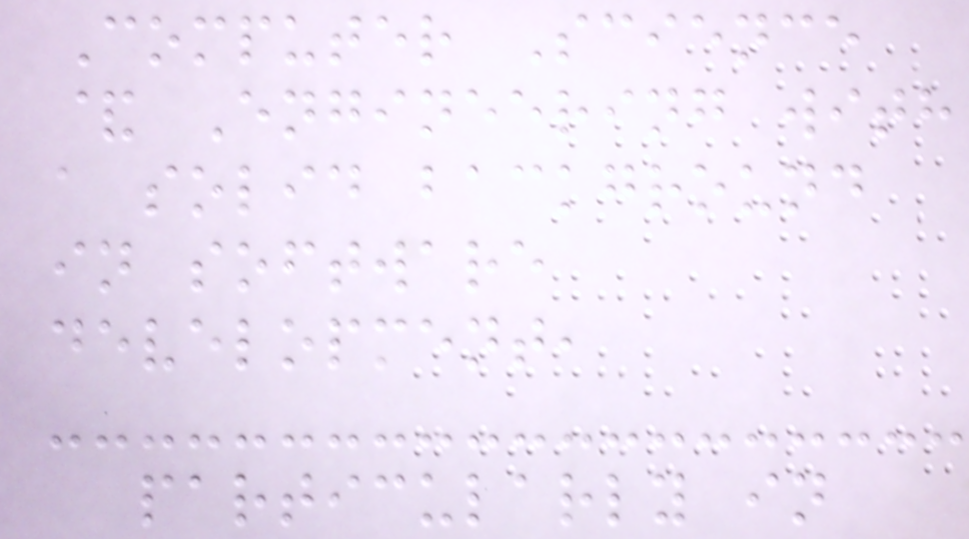Computer Science
& Engineering with
a solid background
in software
development,
particularly in
